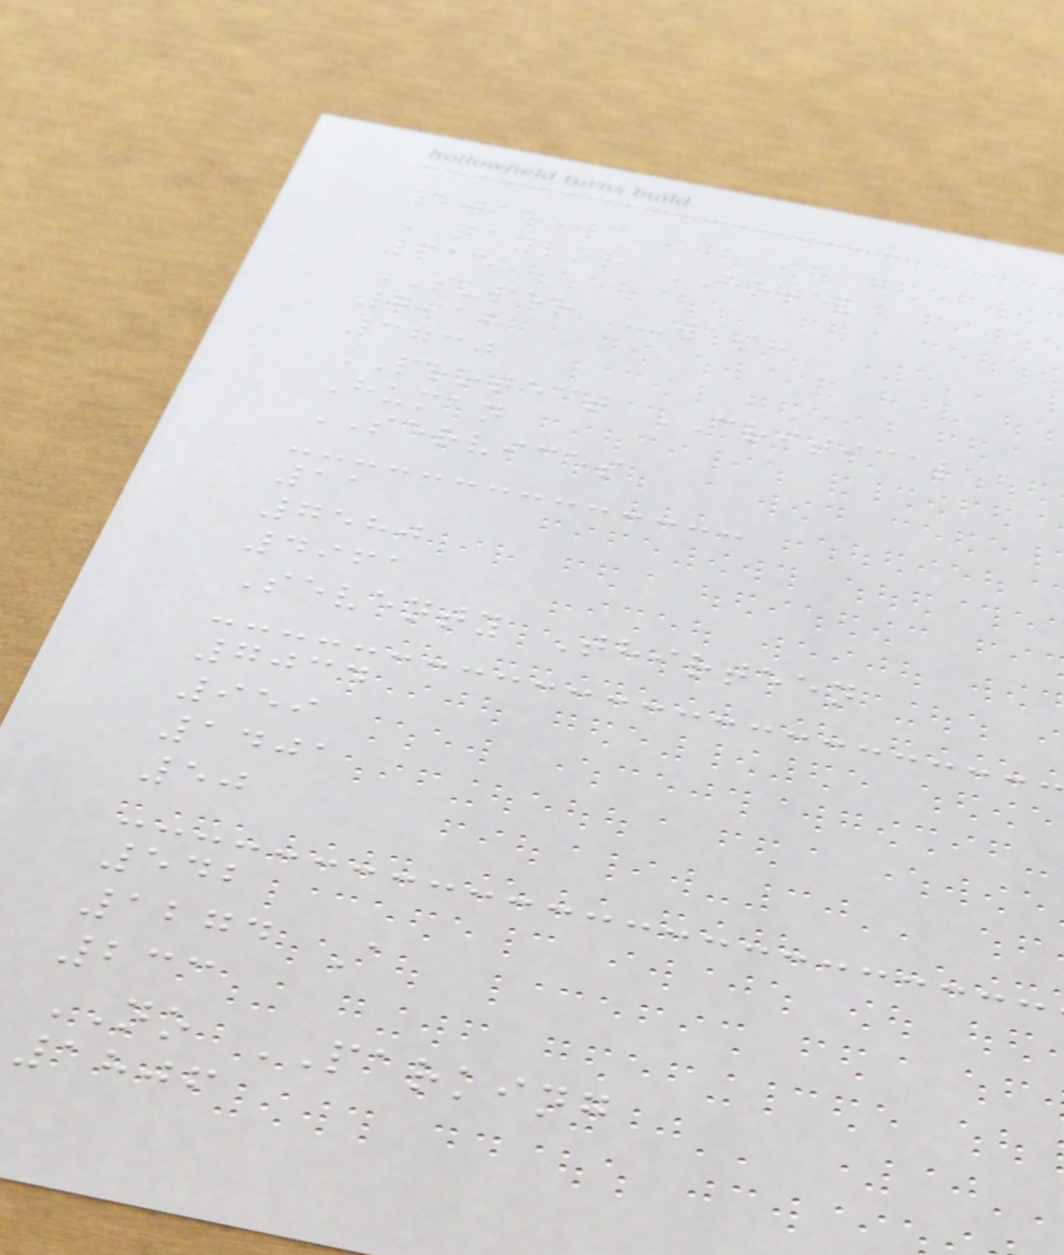1015
TAYLOR HOTEL
615
SUPER WASH
7918
3730
PROTECT CRITICAL
Human
SERVICES
11
7580
4961
Seventy Thirteen
7034
959
1401
50
542
1274 A
233
NO PARKING
1806
